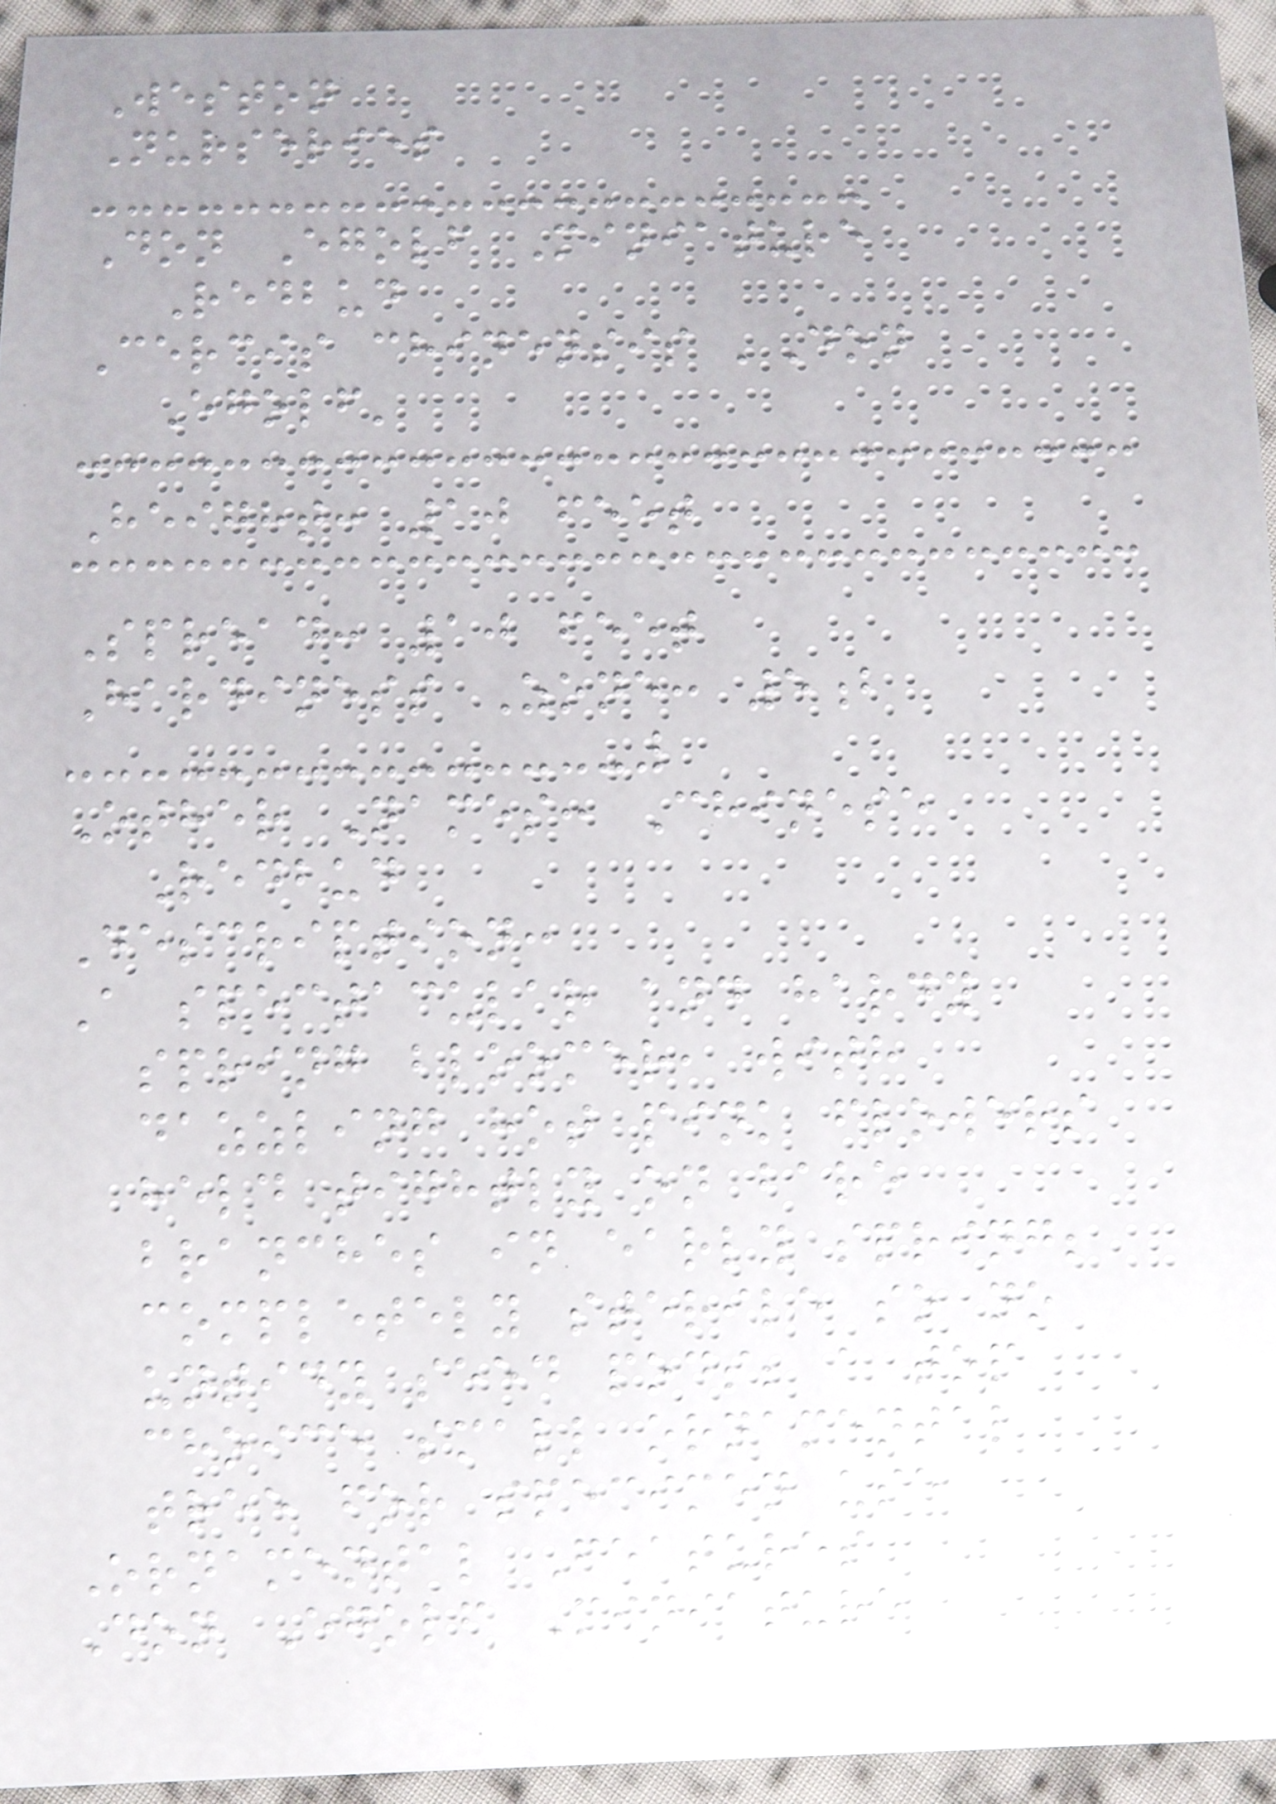Weston
Nurseries
Don Egolf Miniature
Redbud
Cercis chinensis 'Don
Egolf'
Height: 10 feet
Spread: 10 feet
Hardiness Zone: 5b
Other Names: Chinese
Redbud
Description:
A spectacular and hardy
spring bloomer, with
dazzling hot pink flowers
held tightly on bare
branches in early spring;
completely sterile so no
untidy seed pods; a top
choice small ornamental
tree for specimen use
Ornamental Features
Don Egolf Miniature
